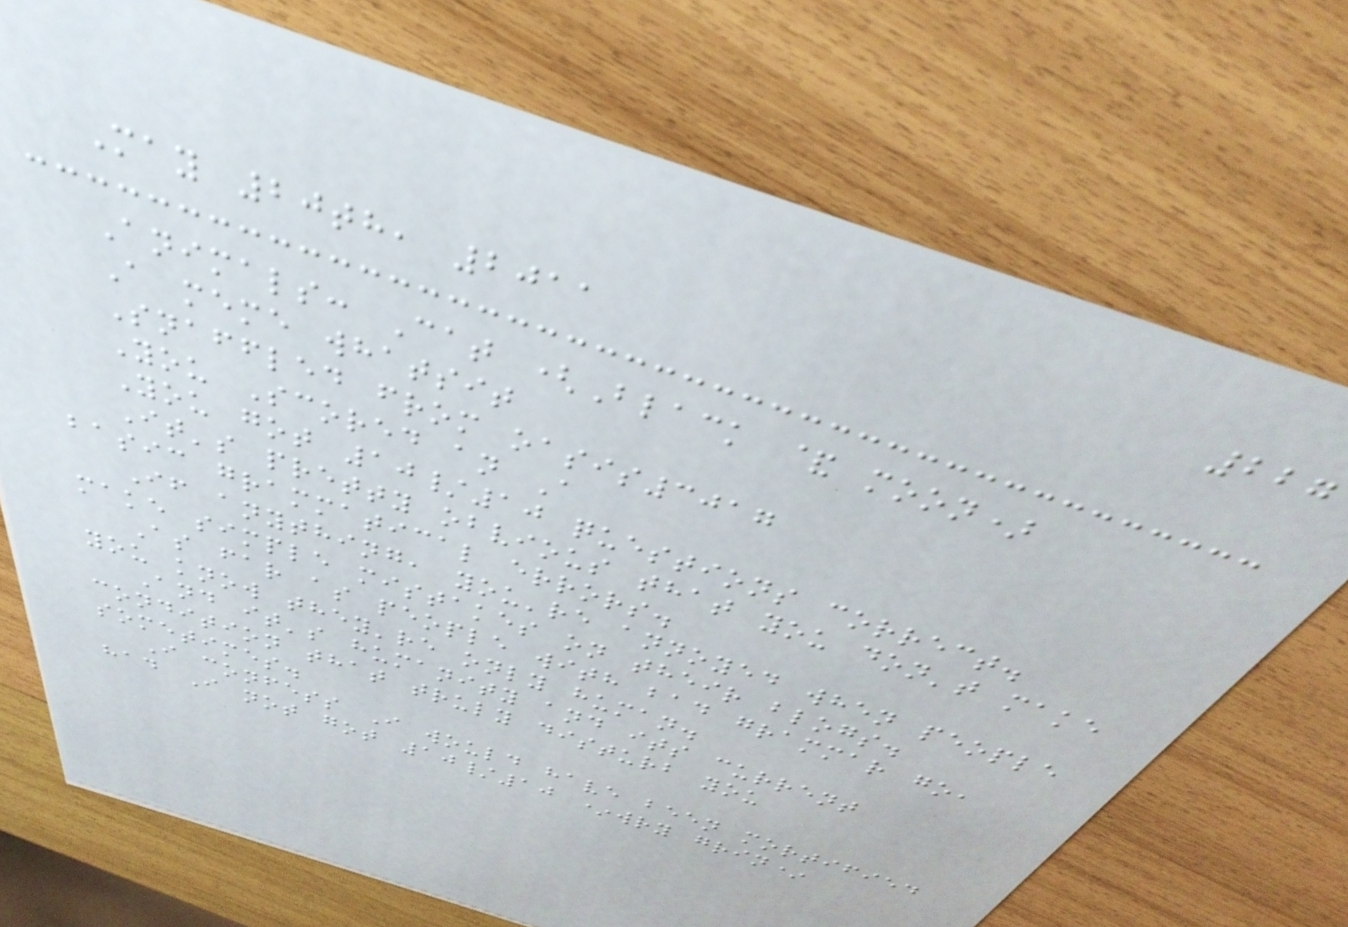227
May 20th, 2011
Animals: Cat (Black & moon)
A meme whatsit
Snaffled from oasis3017
You Scored an A
You got 10/10 questions correct.
It's pretty obvious that you don't make
basic grammatical errors.
If anything, you're annoyed when people
make simple mistakes on their blogs.
As far as people with bad grammar go,
you know they're only human.
And it's humanity and its current
condition that truly disturb you
sometimes.
I confess I would have been mortified
had I not got 10/10 *wry grin*
